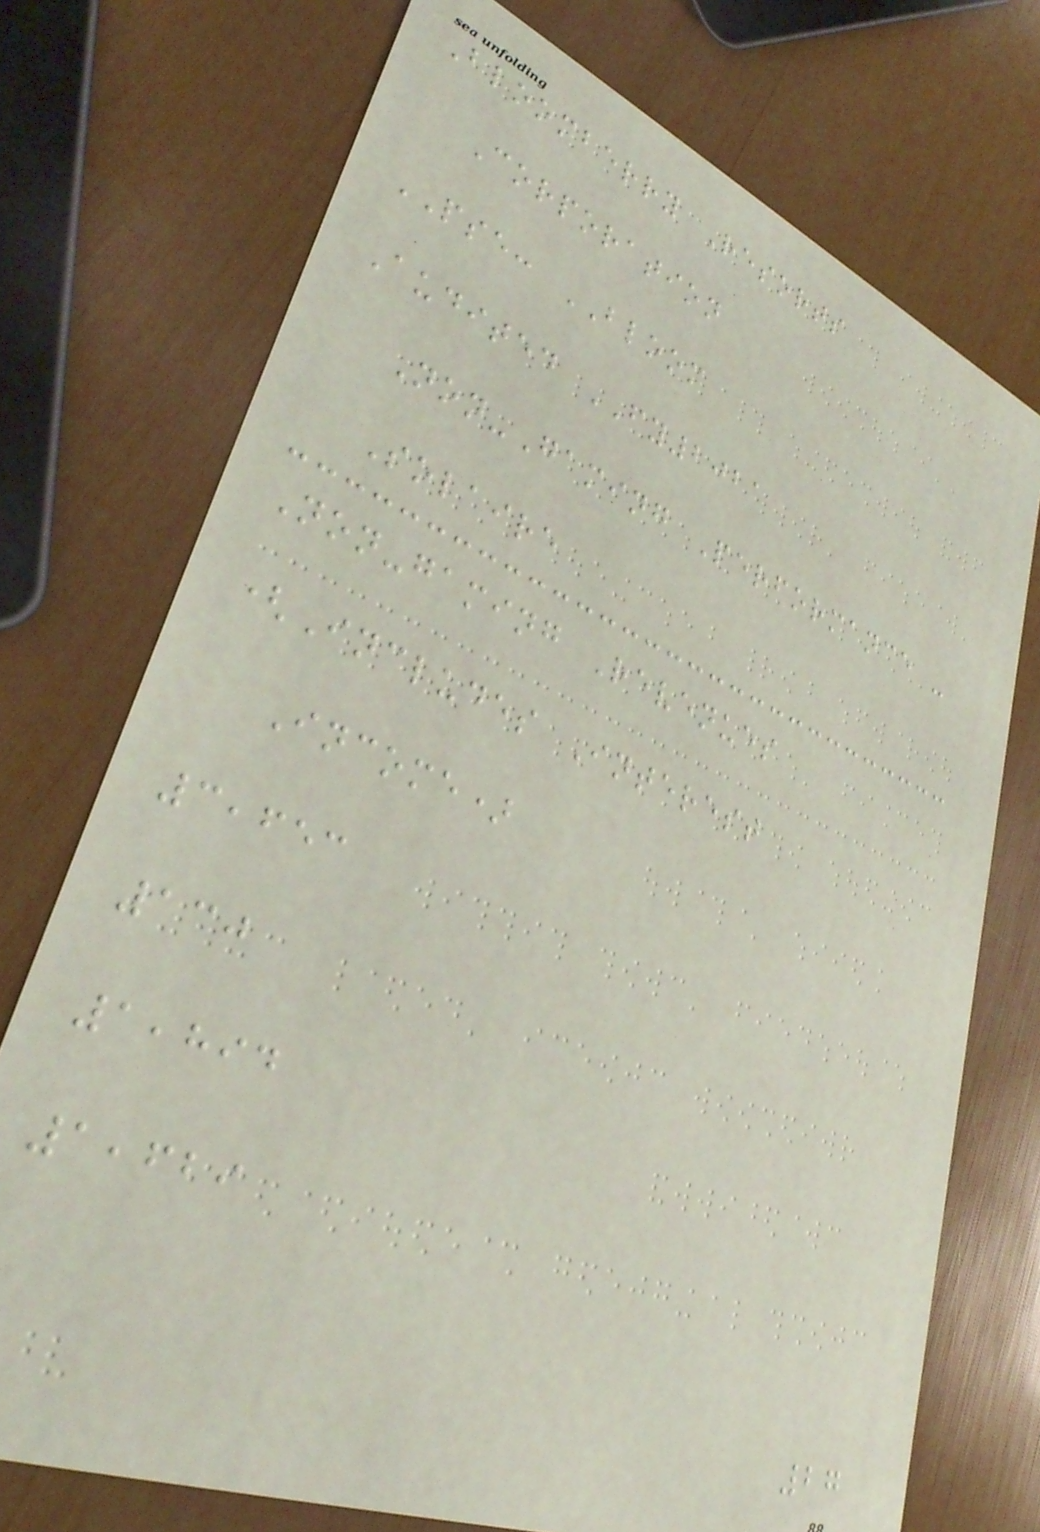Bloomberry Resorts
Corporation
PSE: BLOOM
Audited FY2021
Non-Gaming Performance -
Solaire
Non-gaming Revenues
(Includes Interest
Income)
3,653
130
1,894
1,629
27
